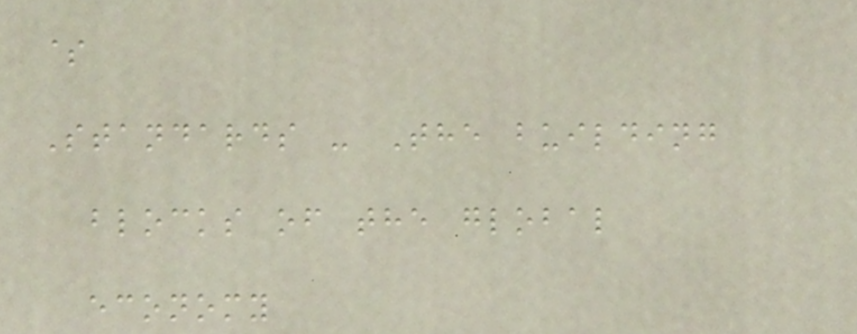$
Standards - The building
blocks of the global
economy
